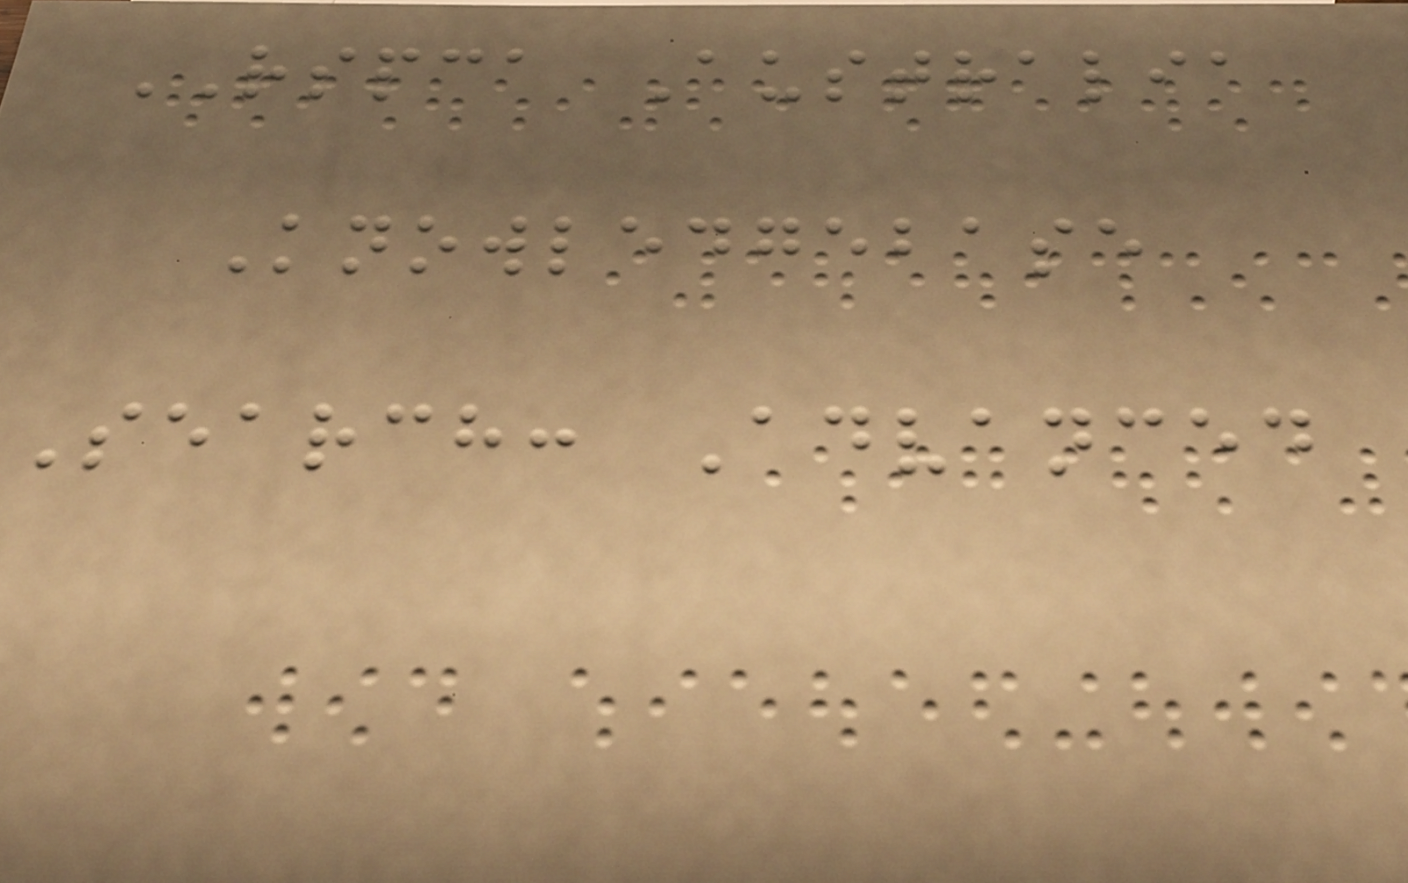RSPCA Australia
Knowledgebase
Search: Advanced
